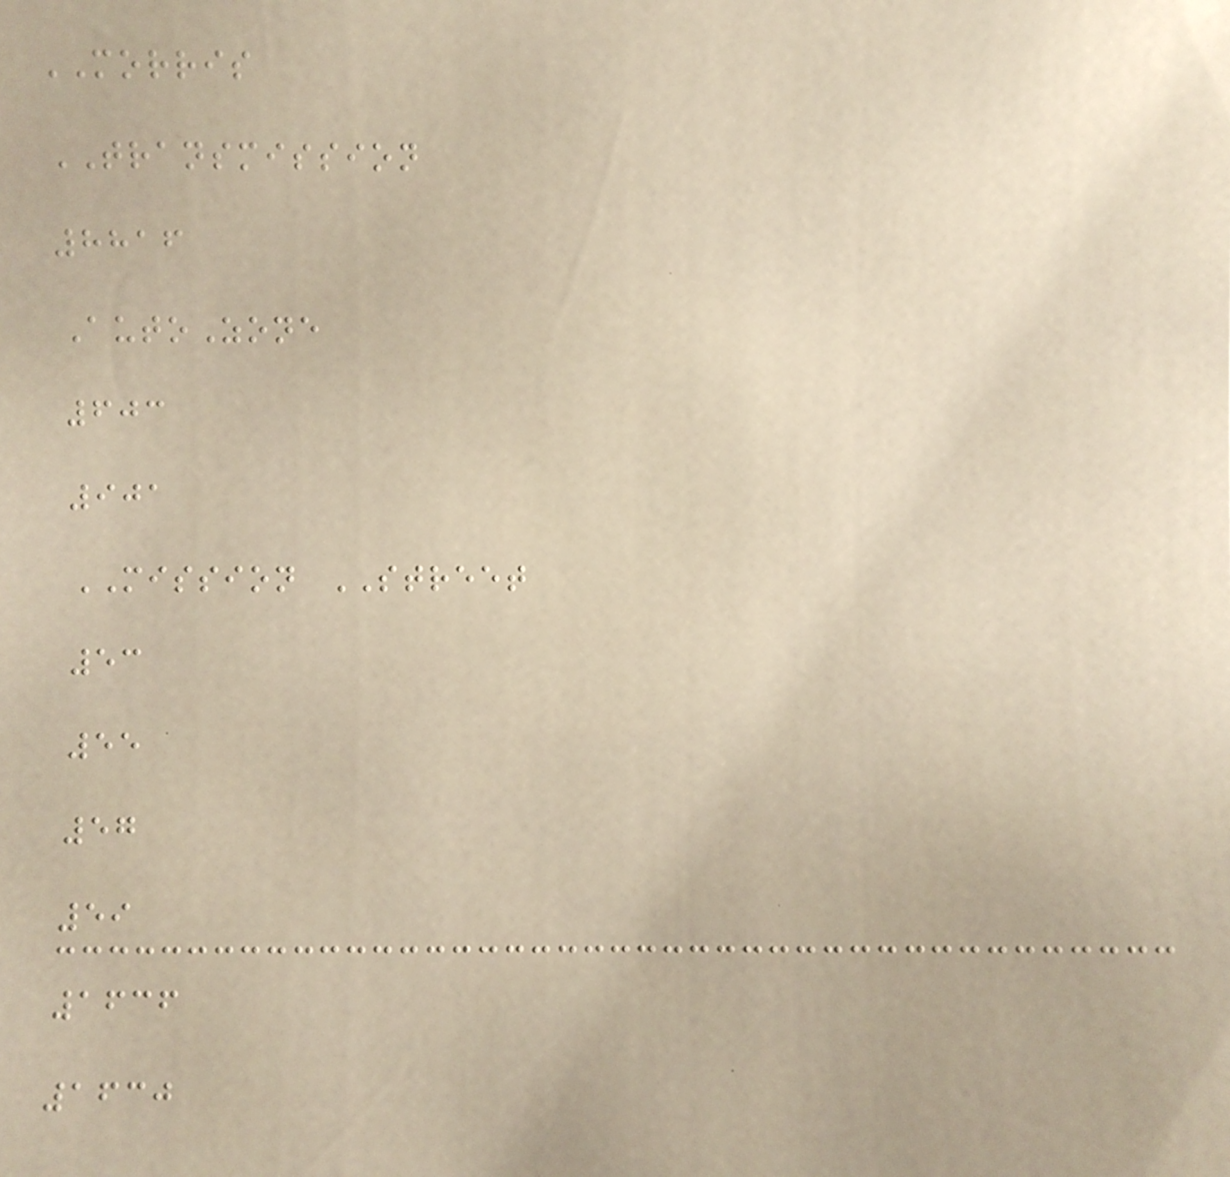MORRIS
TRANSMISSION
8816
AutoZone
603
901
MISSION STREET
53
55
57
59
1636
1630
